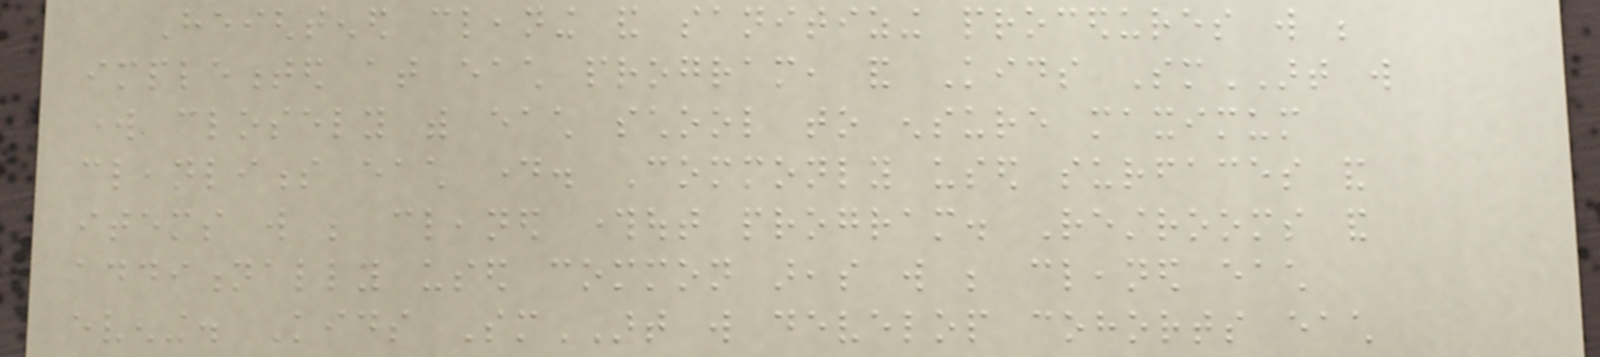Heightened cleaning and sanitizing procedures will be
implemented at each program, and Kids SmART will
work closely with each school to ensure maximum
cleanliness each day. Commonly used surfaces and
items will be cleaned throughout program. Restrooms and
additionally used common areas will be cleaned each
evening. Kids SmART will develop cohorts each
